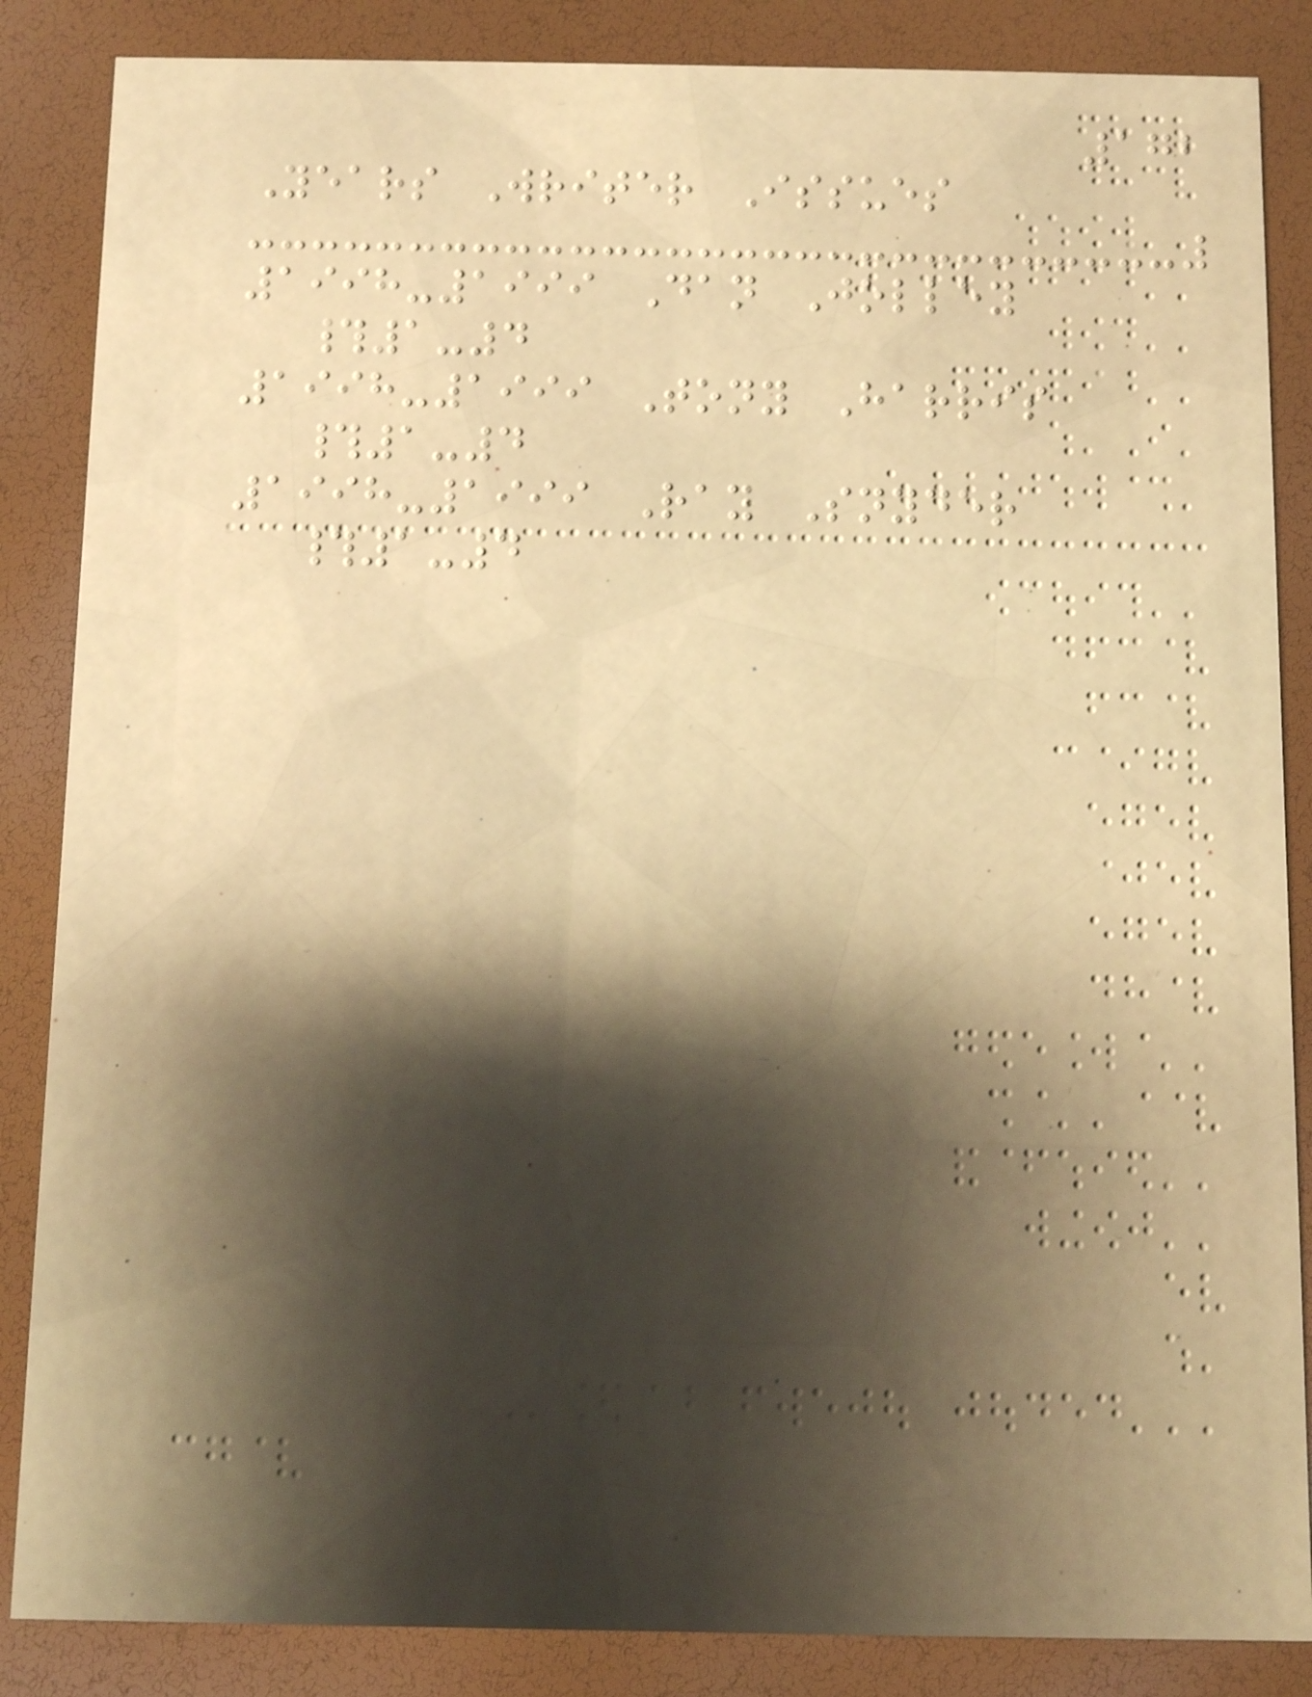172
Years Writer Issues
1998-1999 Dan Jolley
#1-4
1998-1999 Tony Harris
#1-4
1998-1999 Ray Snyder
#1-4
